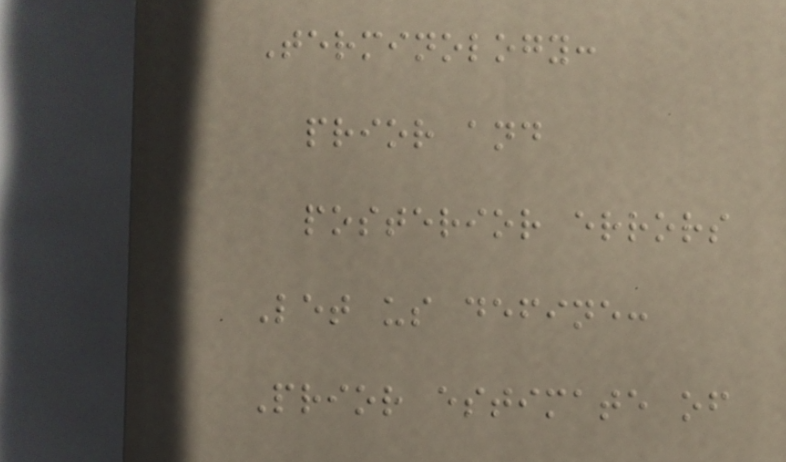Terminology:
prior and
posterior errors
Let us define:
Prior estimate of
